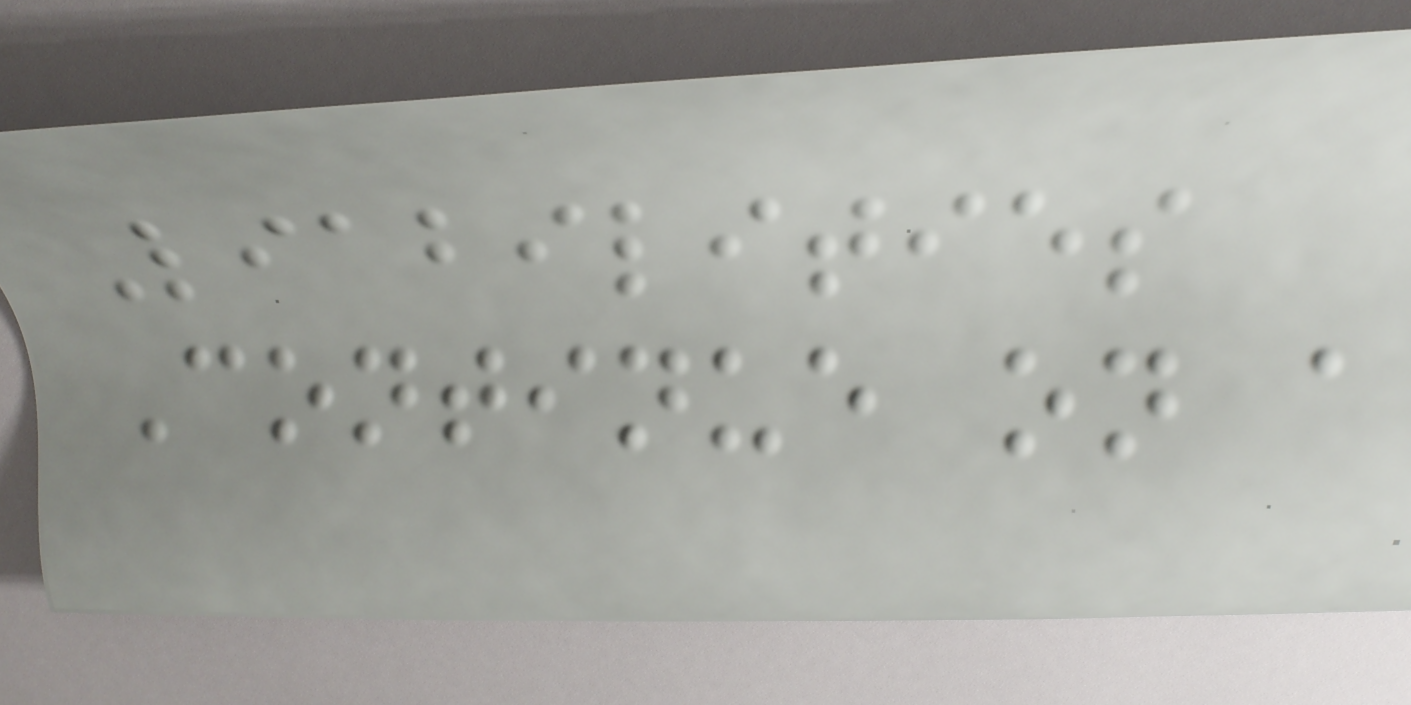Liabilities
Continue on a
